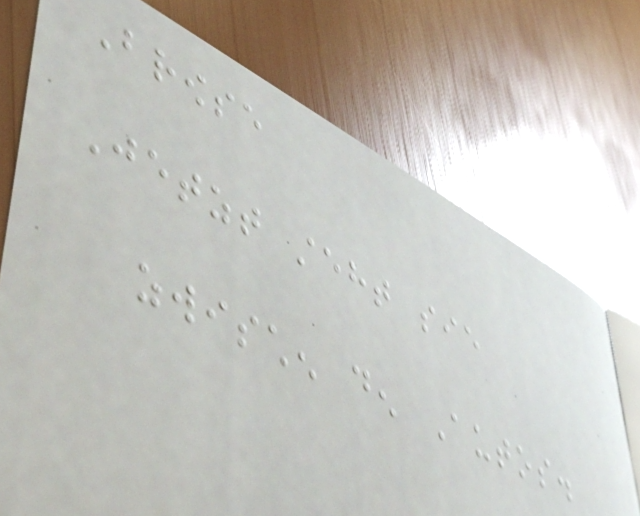Browse
Jetzt steht sie
zwischen den Autos.
